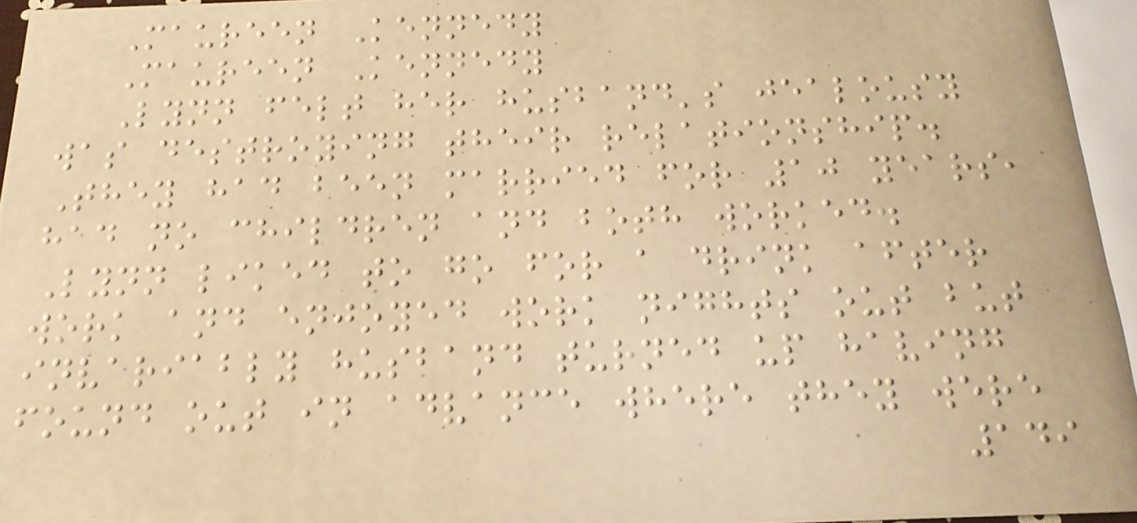Maureen Kennedy
Maureen Kennedy
Lynn felt her husband's jealousy
was destroying their relationship.
They had been married for 10 years,
had no children and both worked.
Lynn liked to go for a drink after
work and enjoyed work nights out but
invariably husband turned up having
found out in advance where they were
149
